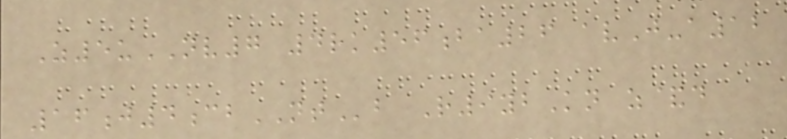Z5uNV7 4rk56ba26 avJ-a12
16j4cbNTb R9ybKn z&d
